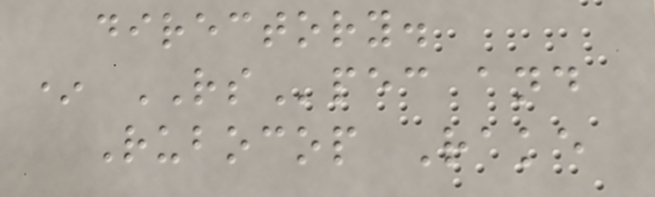directory.
* RSpec and
Rubocop Rake
